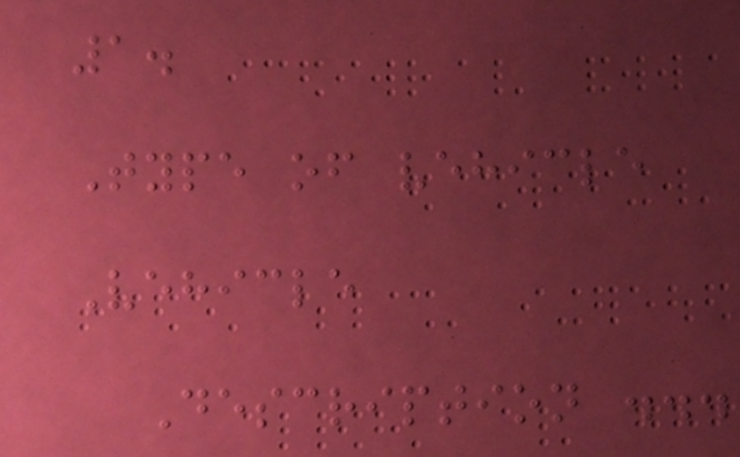1.
Type of vehicle
Vehicle
Description ...
